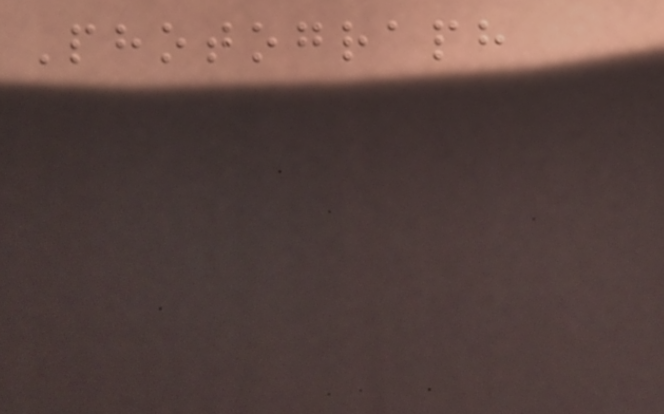Photograph
